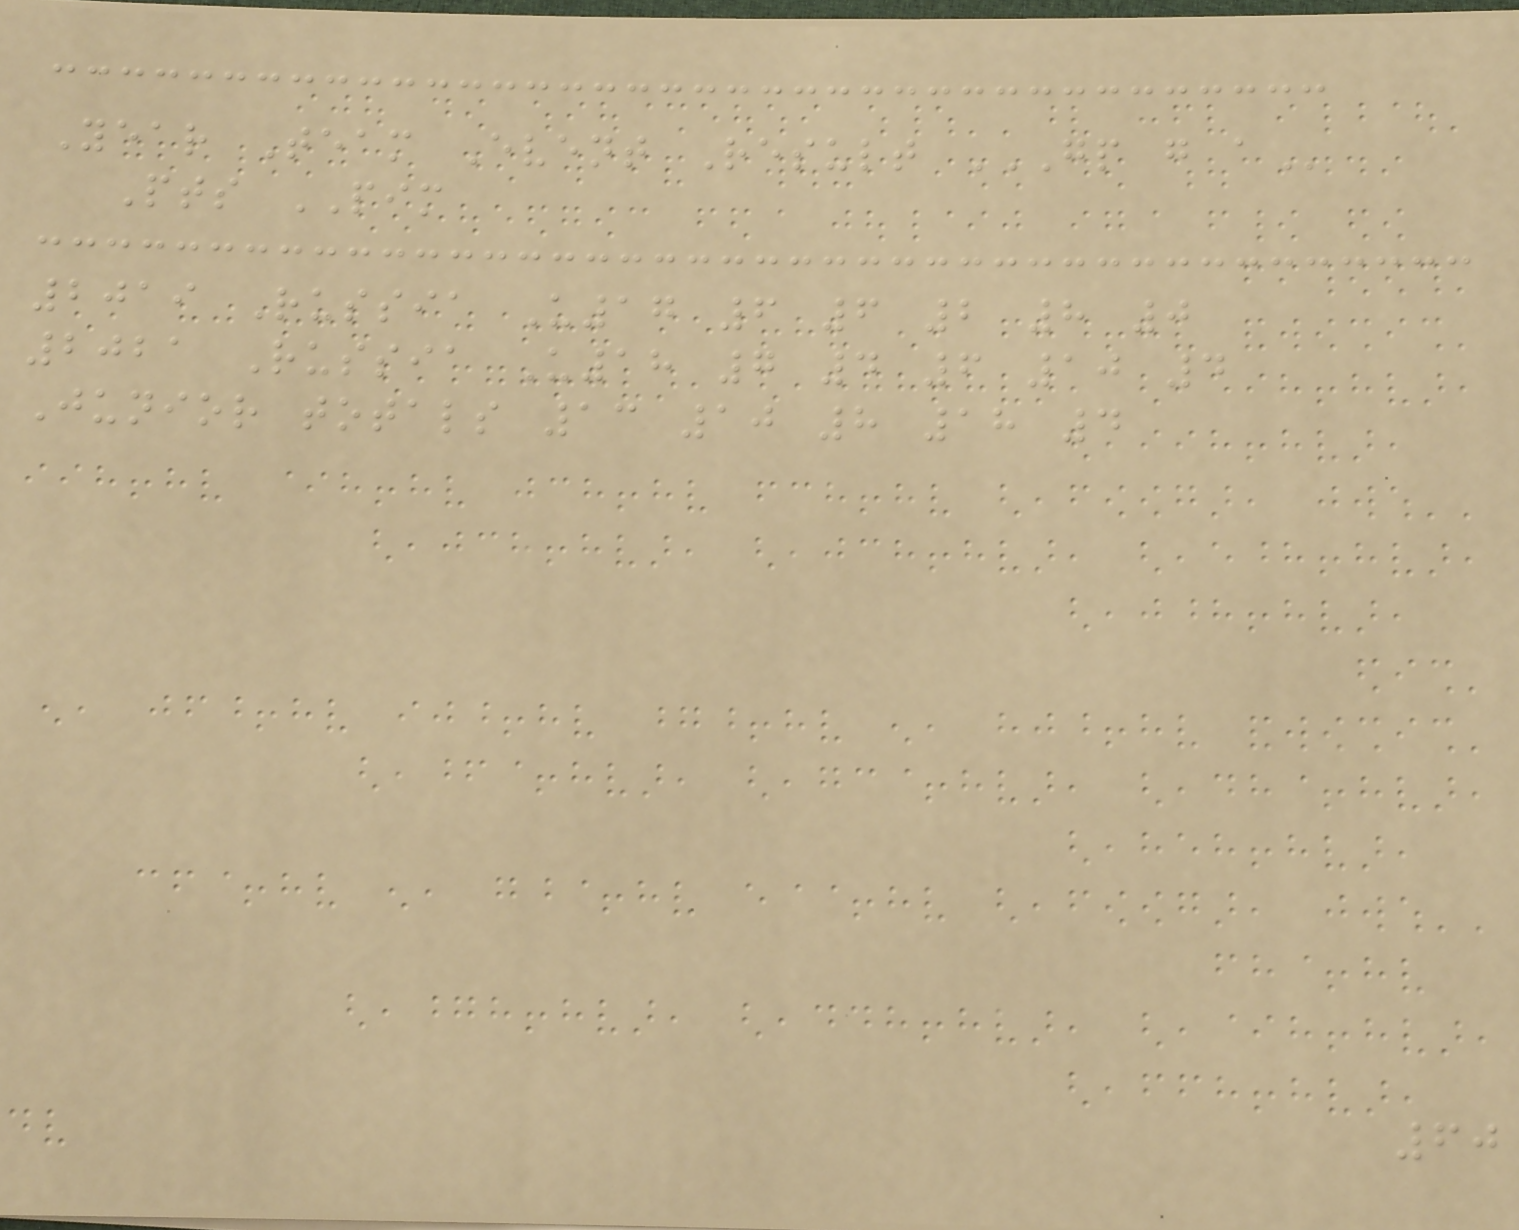Year Team Event Result GP G A
Pts PIM
2019 Russia U17 6 6 2 8 0
2021 Russia U18 7 4 6 10 4
Junior totals 13 10 8 18 4
60
